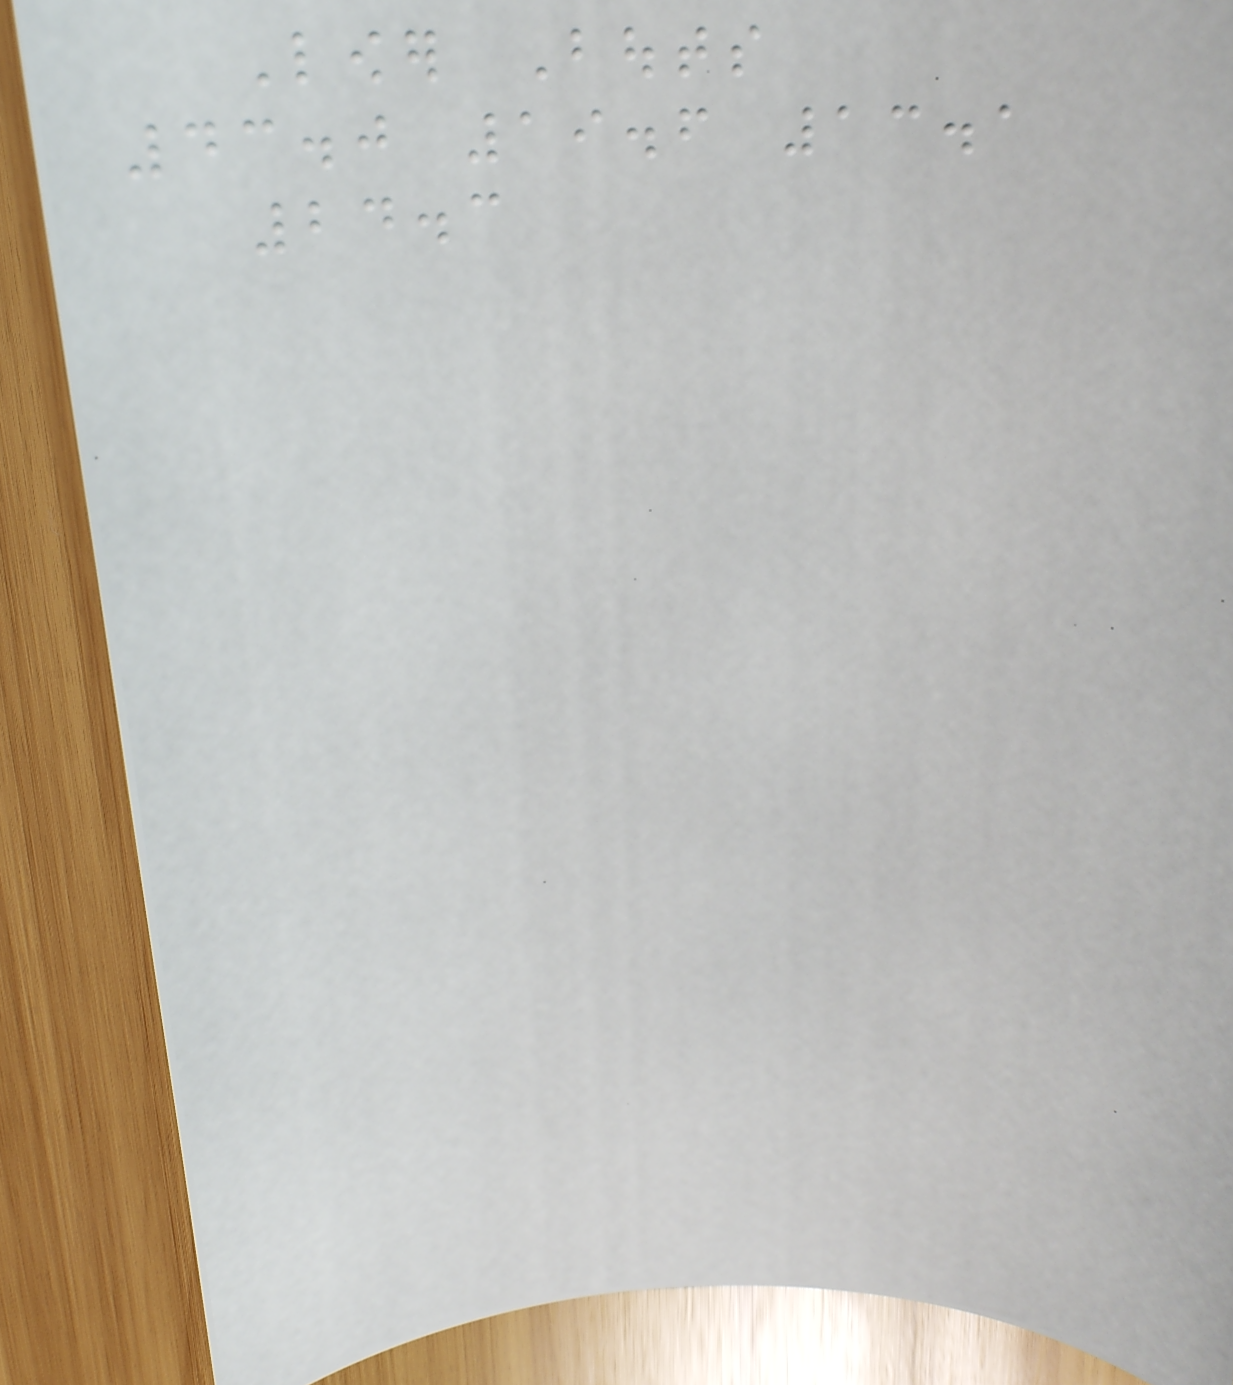Lower Bouts
43.0 19.6 13.1
24.3
